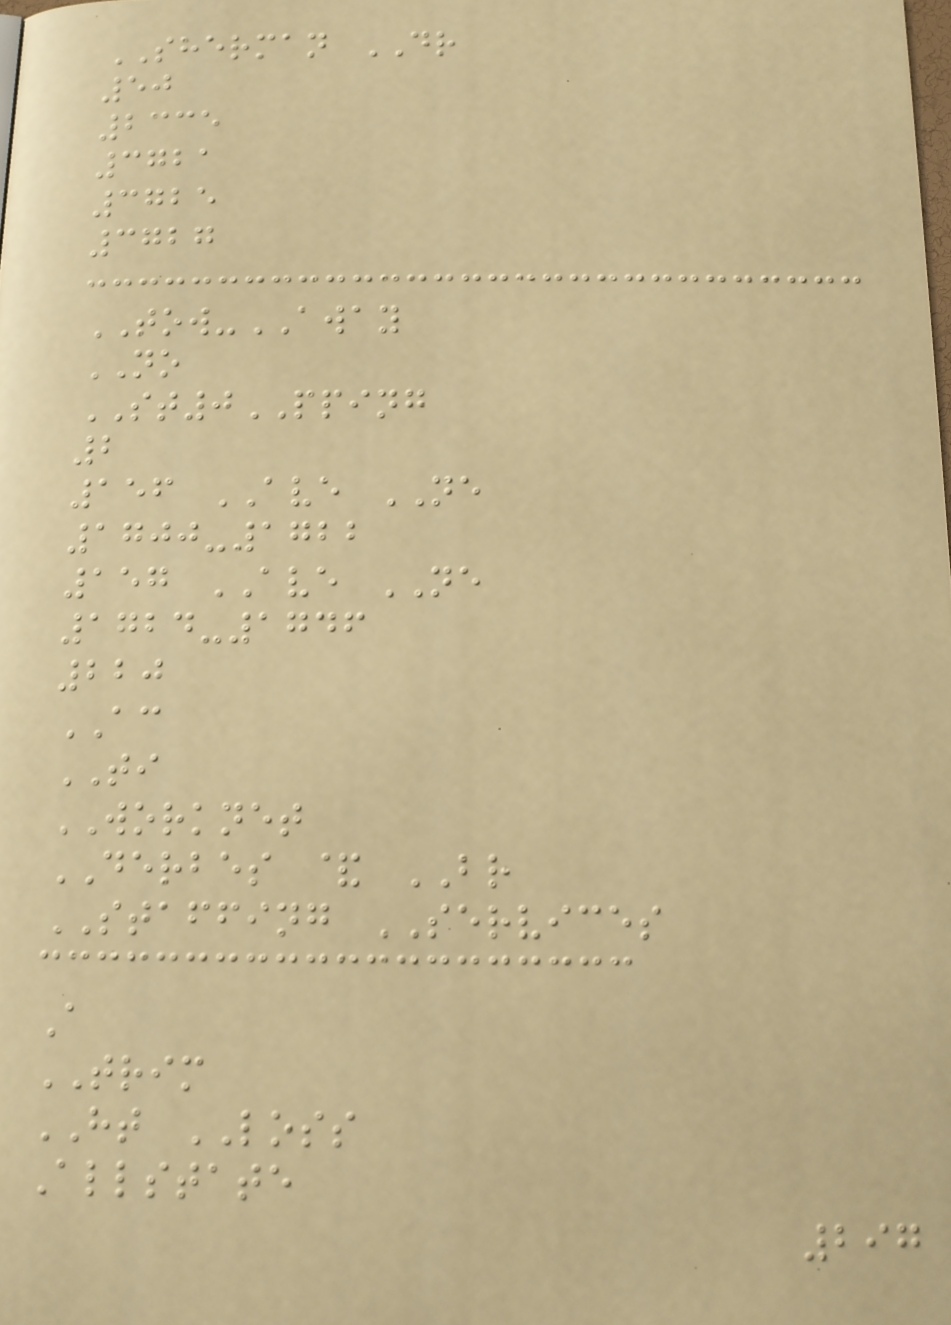SHERMAN DR
50
2335
3721
3725
3727
TOW-AWAY
NO
ST0PPING
2
156 AVE NE
1700-1722
157 AVE NE
1724-1746
220
AC
TI
WORKNET
DERBES & BR
STAFFING SERVICES
A
TRIM
HT LOSS
Allstate
297
